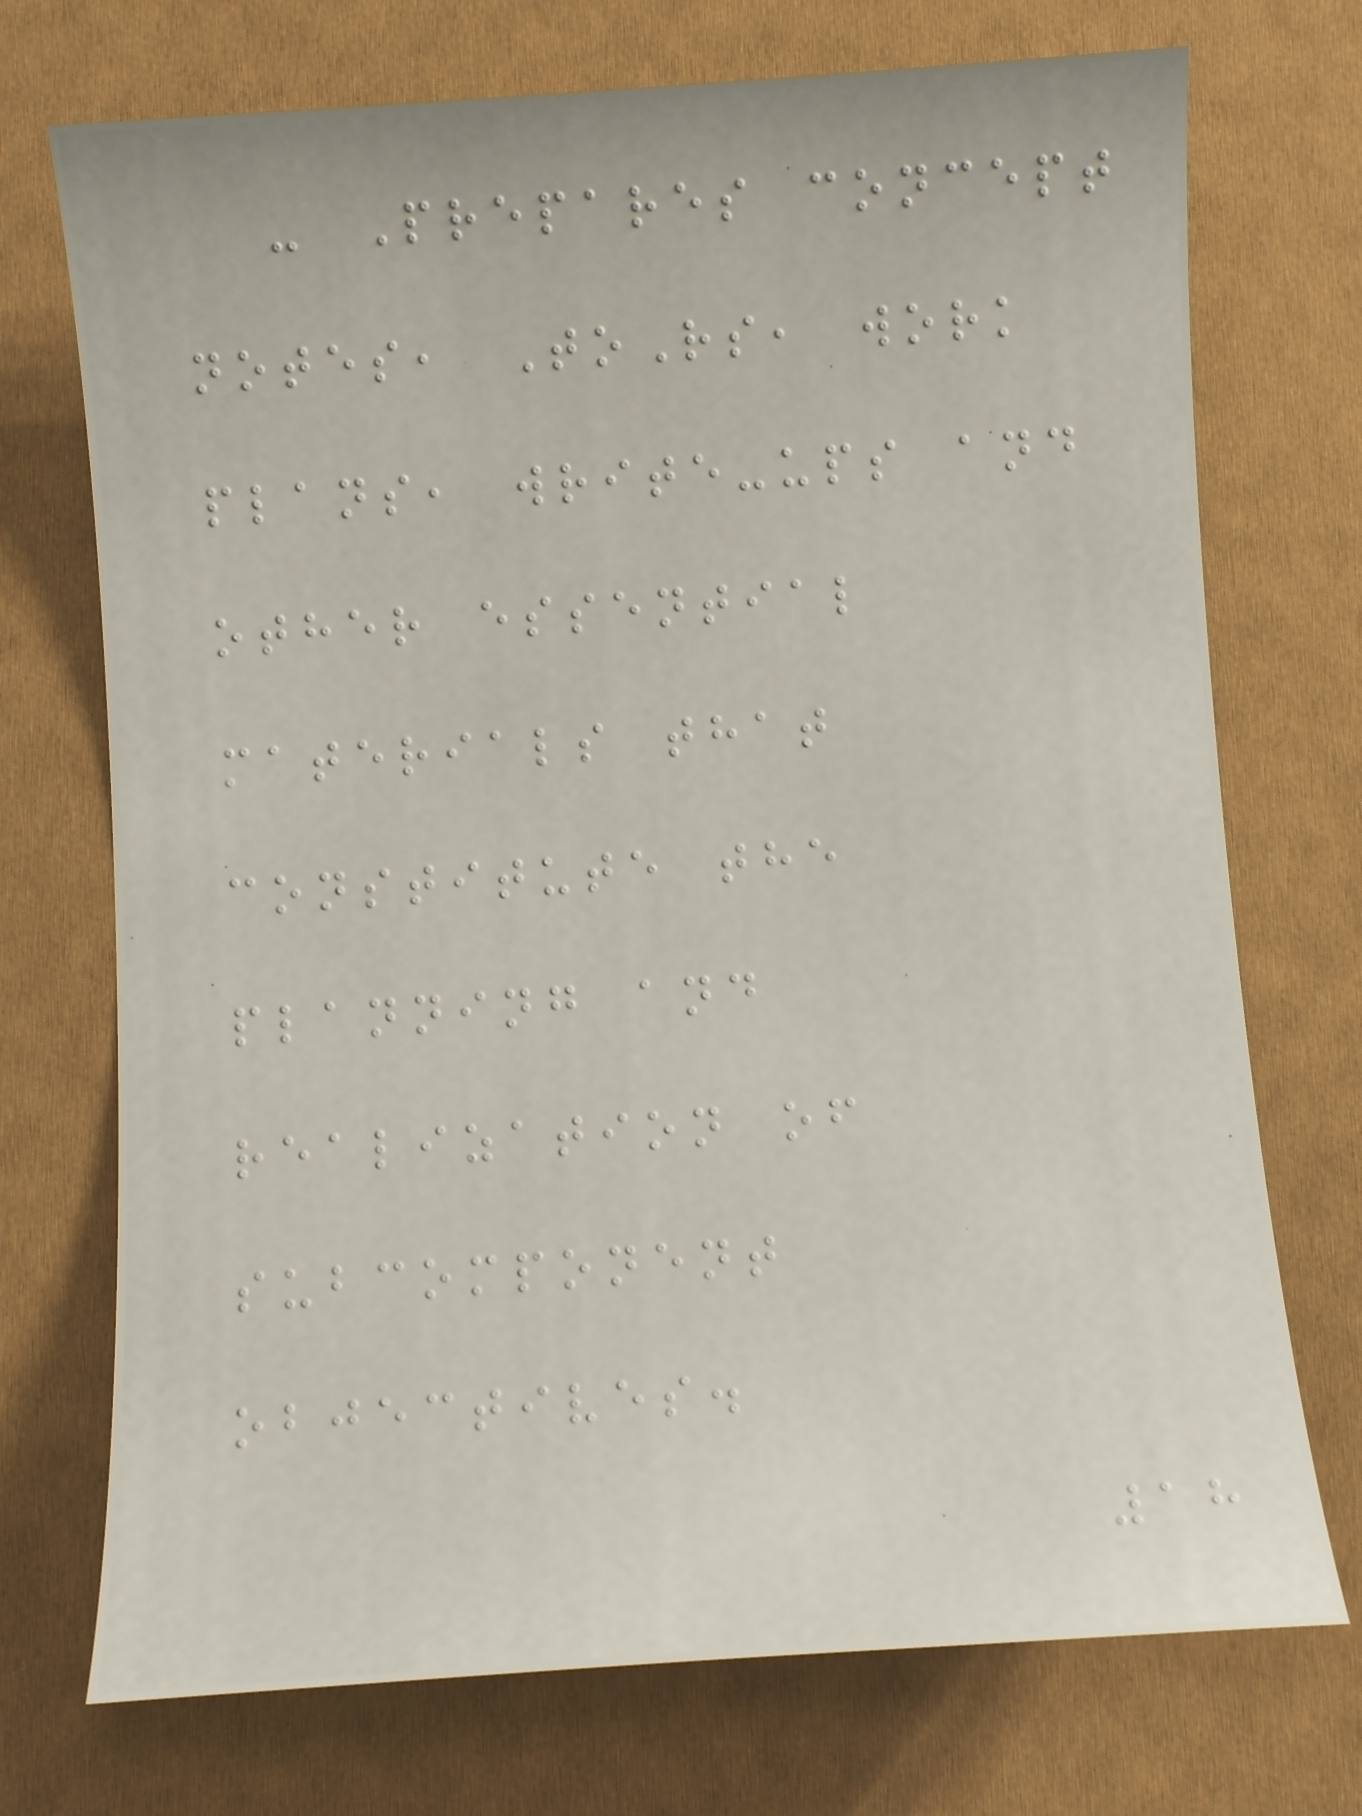- Prepares concept
notes, ToRs, work
plans, write-ups and
other essential
materials that
constitute the
planning and
realization of
subcomponent
objectives.
18
